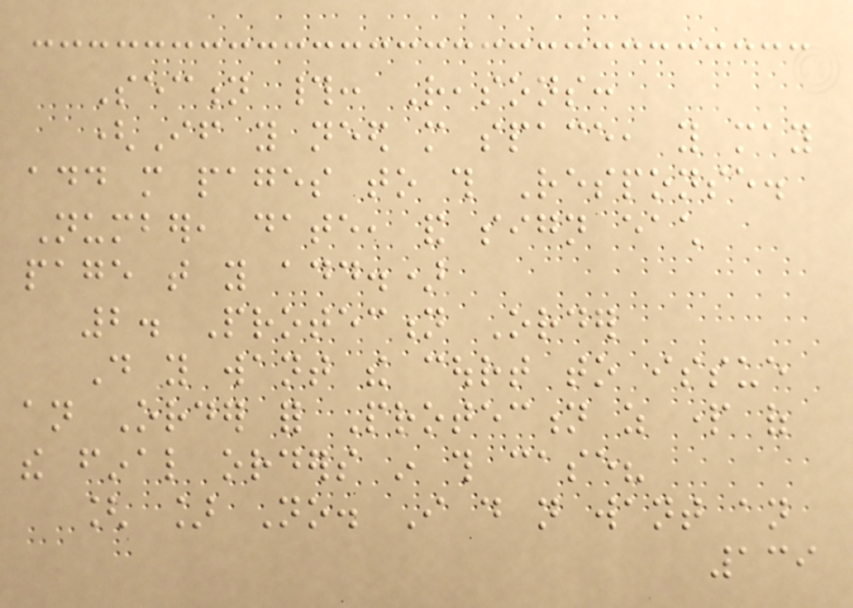Section #: Reasons:
(If you need more space, you may
add more pages to this Response.
Number, date, and sign each
page that you add.)
2. Protection Order
Do you want the court to issue
an Order for Protection as part of
the final orders in this case?
[ ] No. I do not want an
139
